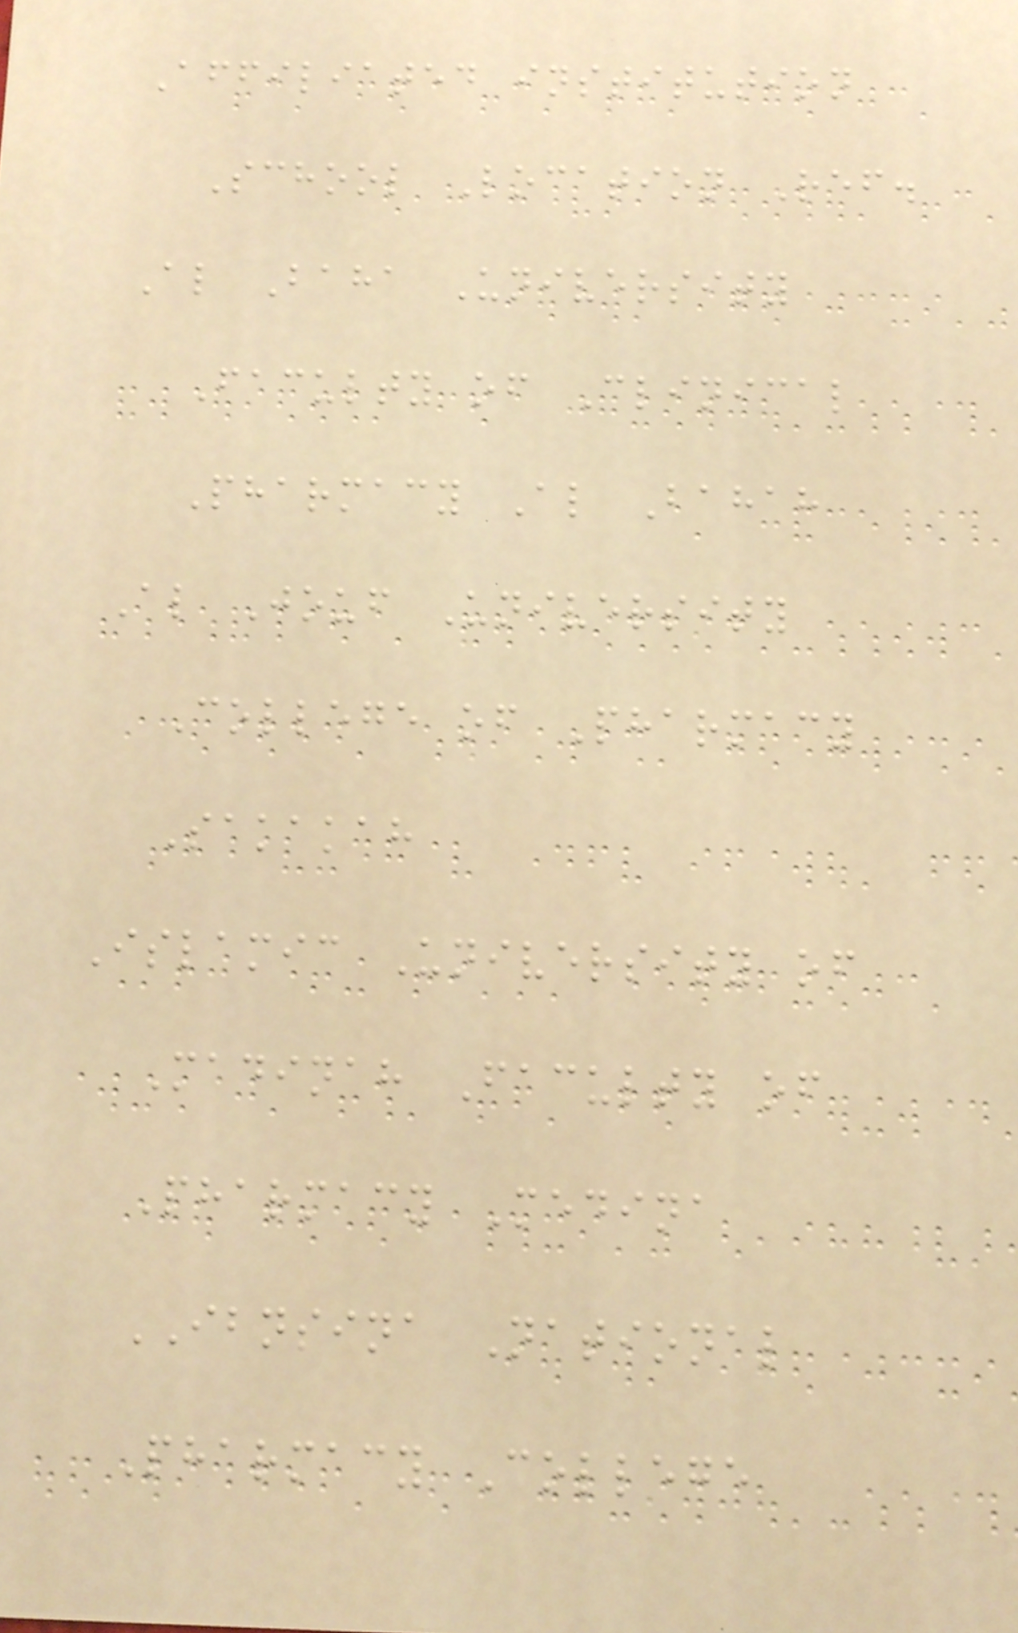Affiliated institution
School Location Ref.
Al Baha University
Faculty of Clinical
Pharmacy Al Bahah
Al Jouf University
College of Pharmacy
Sakakah
Islamic University of
Madinah Faculty of
Pharmacy Medina
IBNSINA National
Pharmacy College
